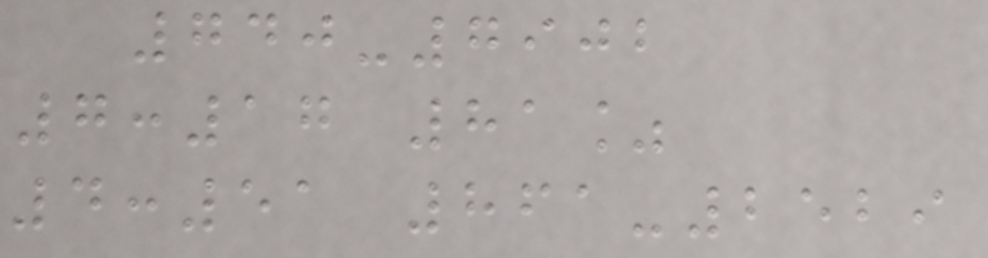740-7902
7:17 81%
4:51 861-2529
